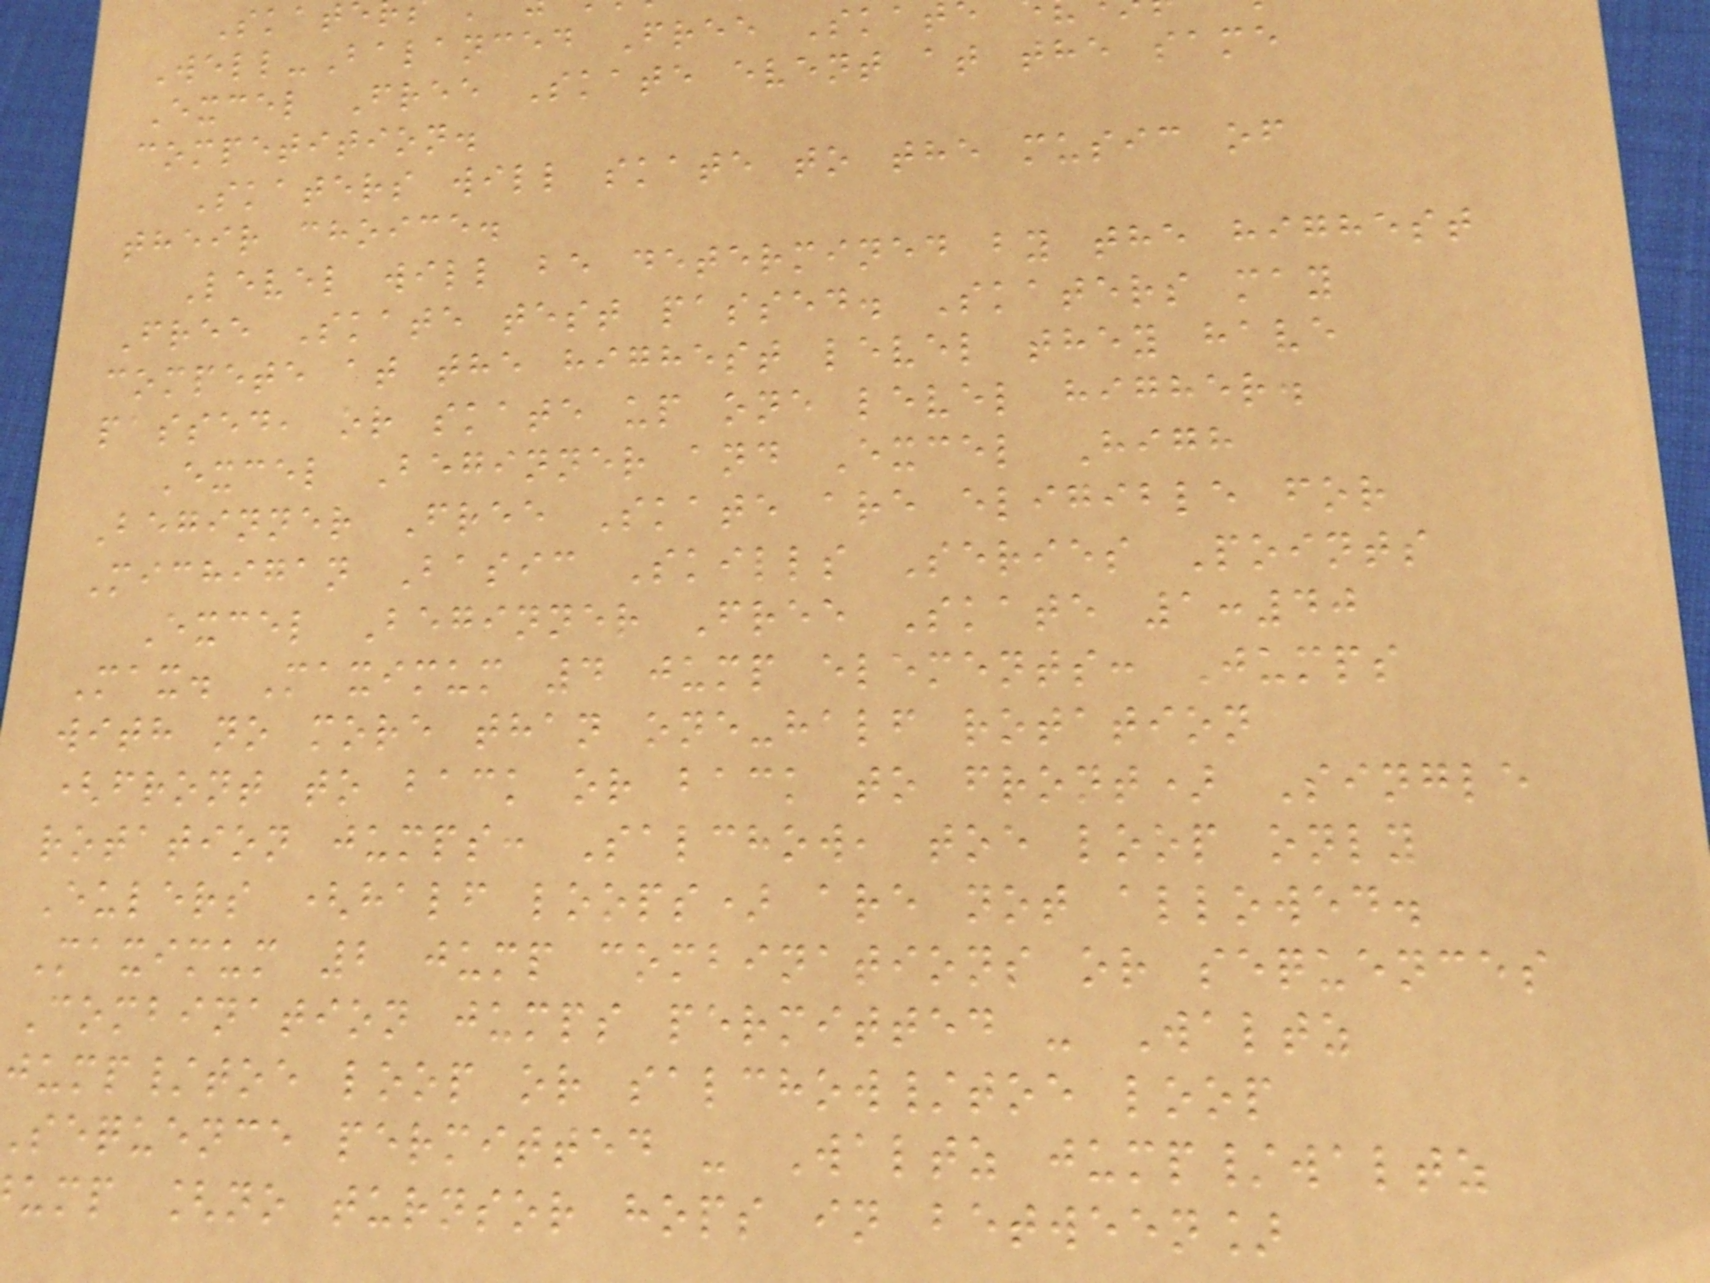Well-Balanced Free Skat
Excel Free Skate event at the same
competition.
Skaters will skate to the music of
their choice.
Level will be determined by the highest
Free Skate test passed. Skaters may
compete at the highest level they have
passed, or skate up one level higher.
Excel Beginner and Excel High
Beginner Free Skate are eligible for
Michigan Basic Skills Series Points
Excel Beginner Free Skate 1:40
Max. Maximum 4 jump elements: Jumps
with no more than one-half rotation
(front to back or back to front) Single
rotation jumps: Salchow, toe loop only
Eulers (half loops) are not allowed.
Maximum 2 jump combinations or sequences
Combination jumps permitted - Waltz
jump/toe loop or salchow/toe loop
sequence permitted - Waltz jump/waltz
ump [no turnsor hops in between]
